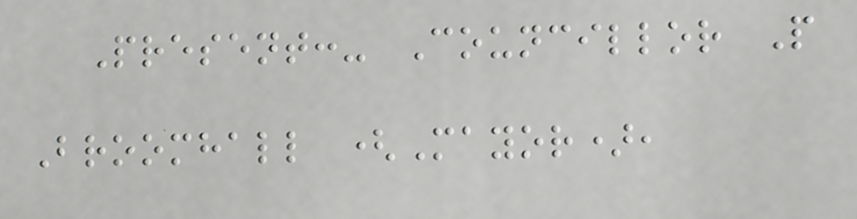Present:- Councillor P
Broomhall (Mayor),
